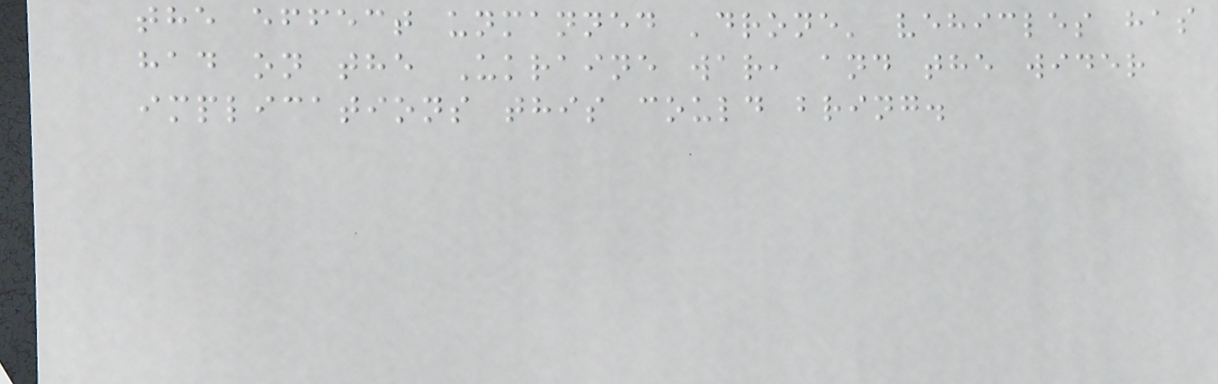the effect unmanned 'drone' vehicles has
had on the Ukraine war, and the wider
implications this could bring.
